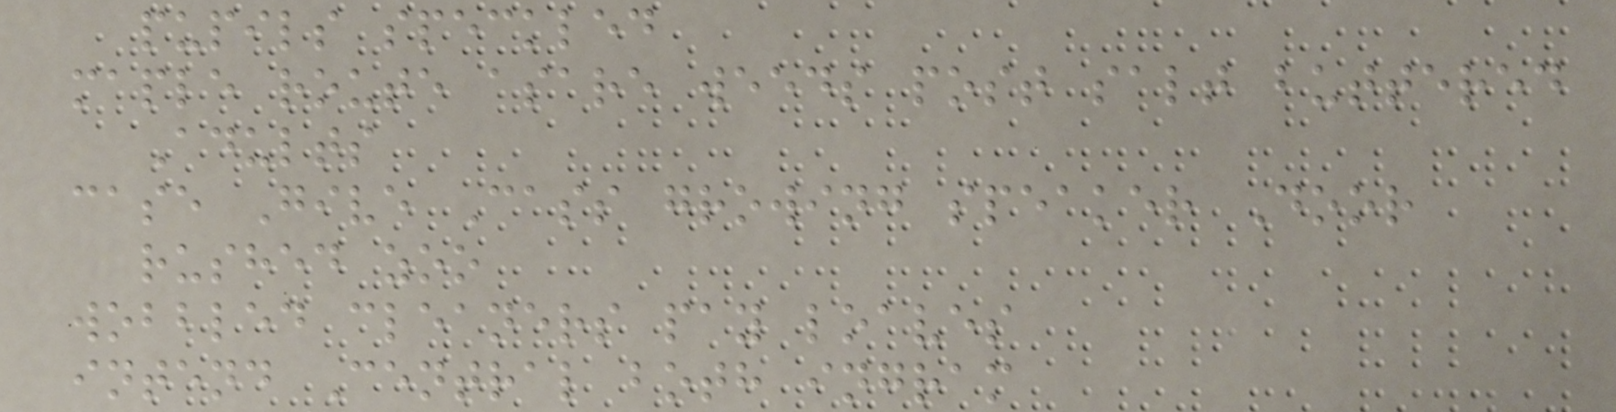pupils speckled
maple route asare weeds post salt buttered
Adults
case Give Cass growing speaker Door
rushed zoo
wobbled cleaners pay loaves
intend Central both ingram
